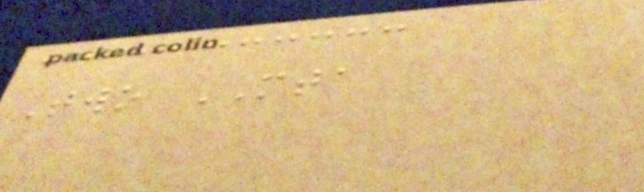Two MTA
